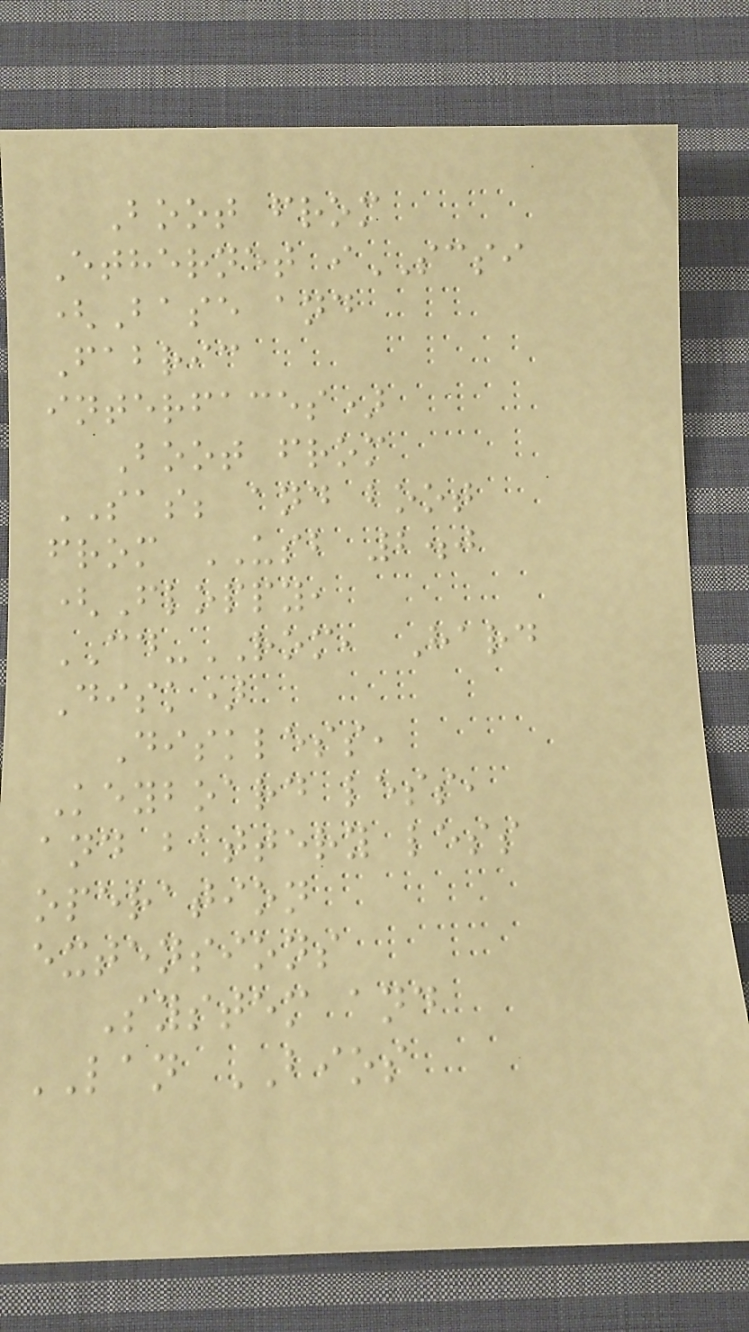Boot from
Ethernet iSCSI
(Base and
Fabric
interfaces)
Boot from
SAS; and boot
from USB 2.0
(Floppy,
CD-ROM, Hard
Disk)
Diskless,
Keyboard less,
and battery less
operation
extensions
System and
LAN BIOS
